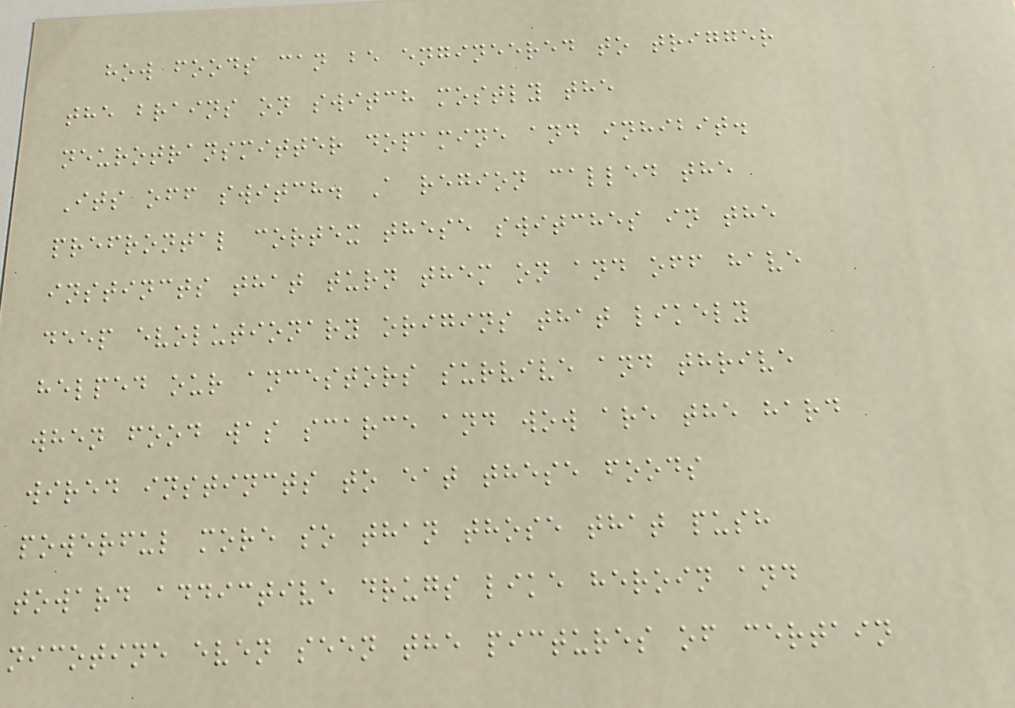how foods can be engineered to trigger
the brains on switch mostly the
neurotransmitter dopamine and inhibit.
Its off switch. A region called the
prefrontal cortex these switches in the
instincts that turn them on and off have
deep evolutionary origins that likely
helped our ancestors survive and thrive
when food was scarce and wow are the hard
wired instincts to eat these foods
powerful more so than those that push
toward addictive drugs like heroin and
nicotine even seen the pictures of certain
